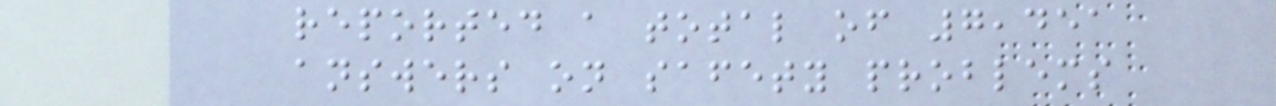reported a total of 7,451
answers on safety problems
